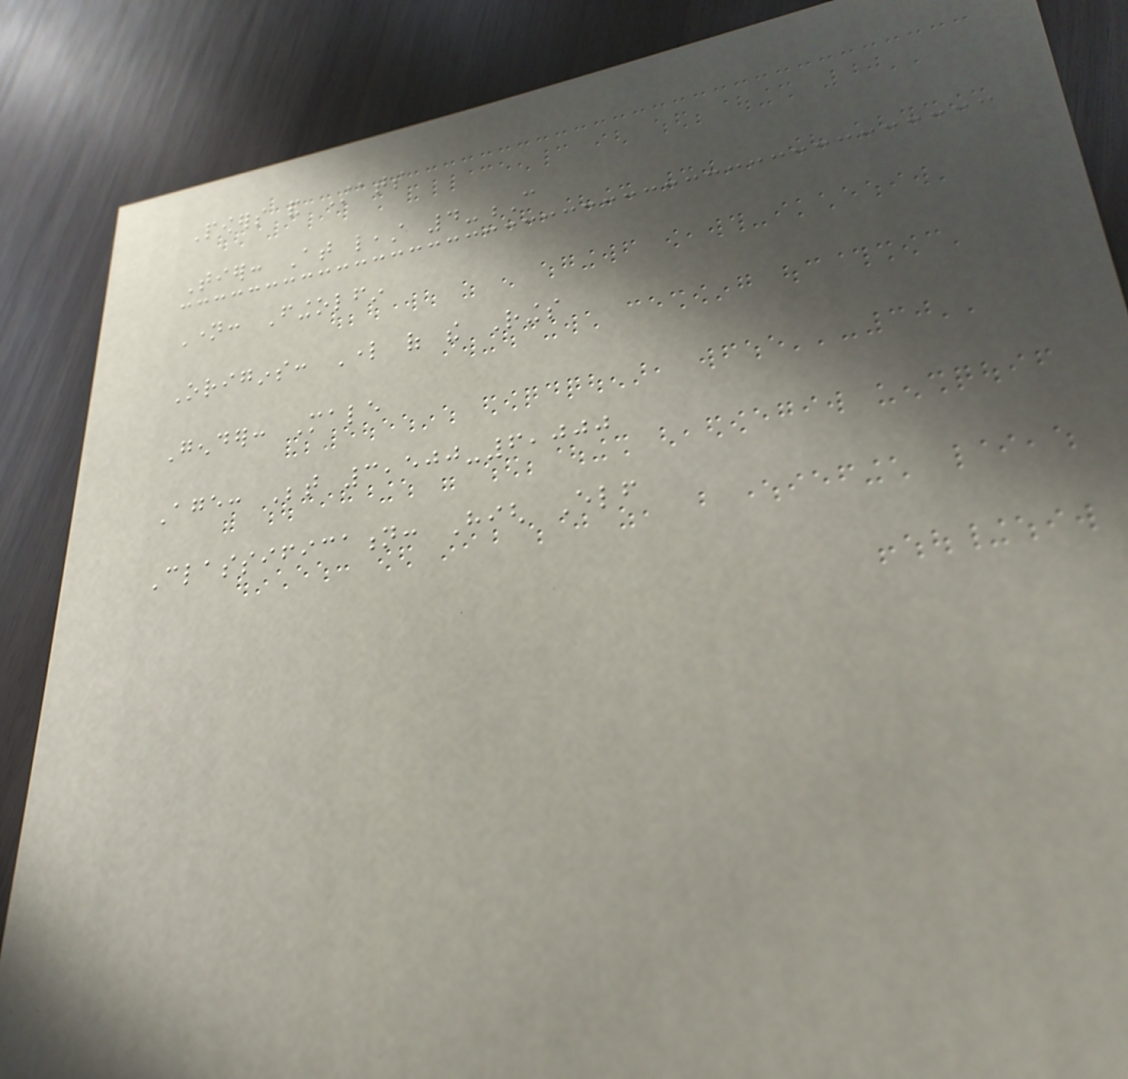Powers and Stats
Tier: At least 4-C
Name: Fingolfin
Origins: Lord of the Rings
Gender: Male
Age: Between 3,500-6,000
Classification: High Elf
